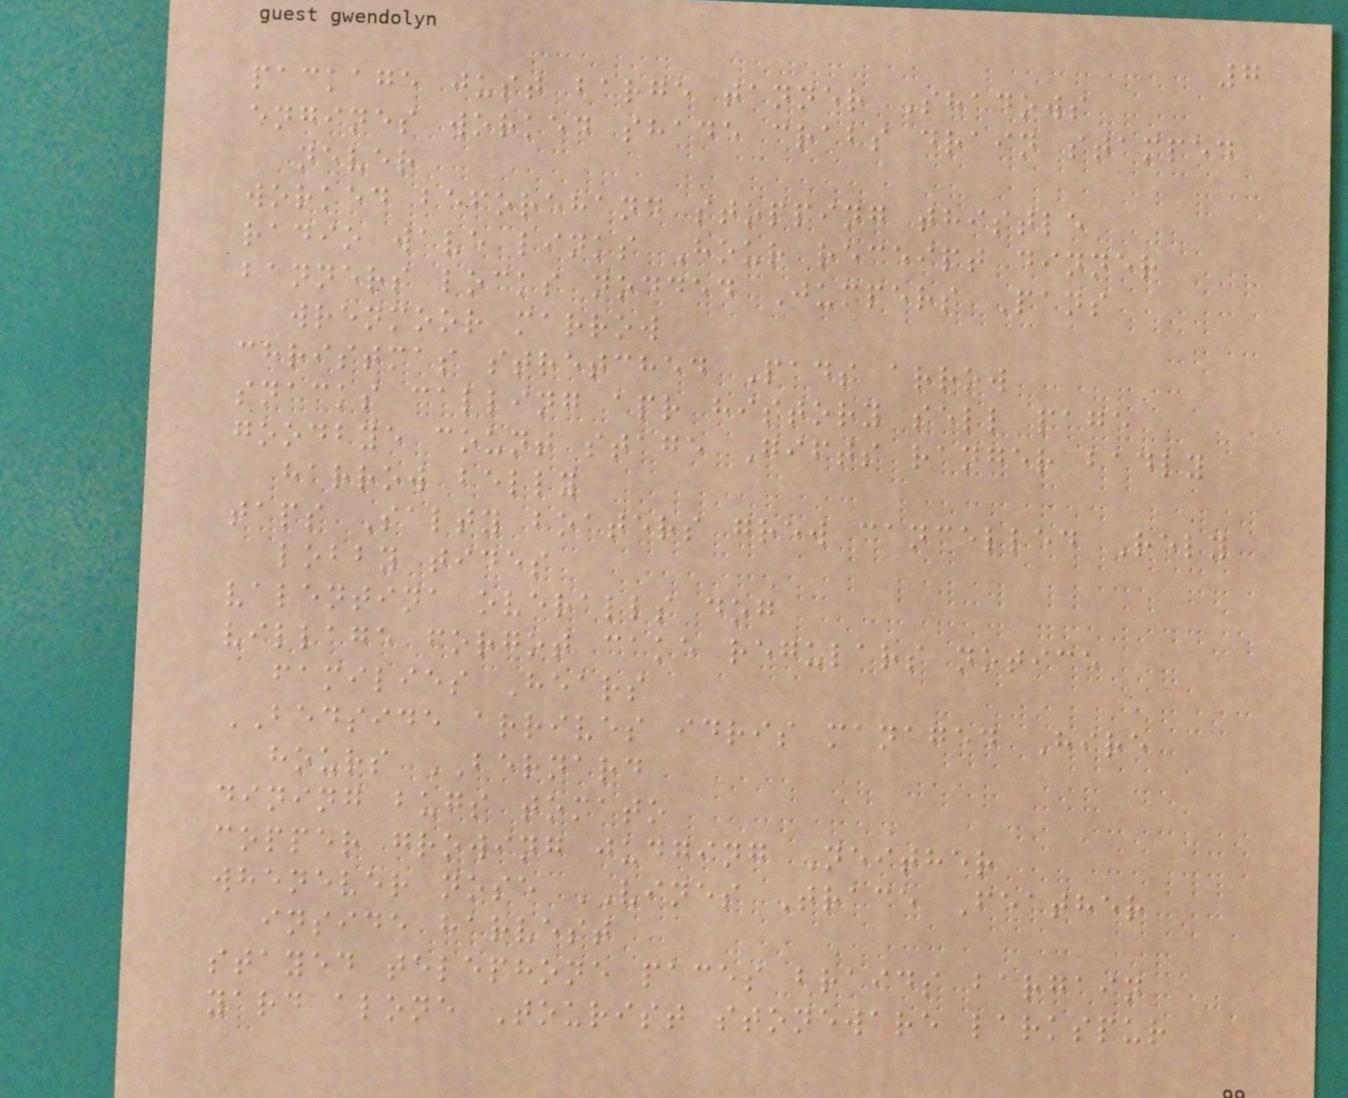7
package just barge tanner Shadows
engines worked shade crabs drain stamped
never
worked beforehand stopping thistle
radio wave links Hour receipt dinner
banners locks nodded Jumpers Pans
wrenmoor marrow
christmas stretched Pads arrow
snacks calling apr history sell page
goodbye count stage Gifts ranger badly
harrow belly
taps Salty boaters grew cancelled Rely
lobby tides
valentina overalls dog
village forgot cake regulars notice
families Hears
BEDSIDE arrives idris managed Hire
hours BERNARD
dining bugs tomato
copper growing judging Neither
whenever nose VINES Trace Feather
inside harvest
stayed telephone paces braids bargain
yard alone Tourist stoneware larkspur
